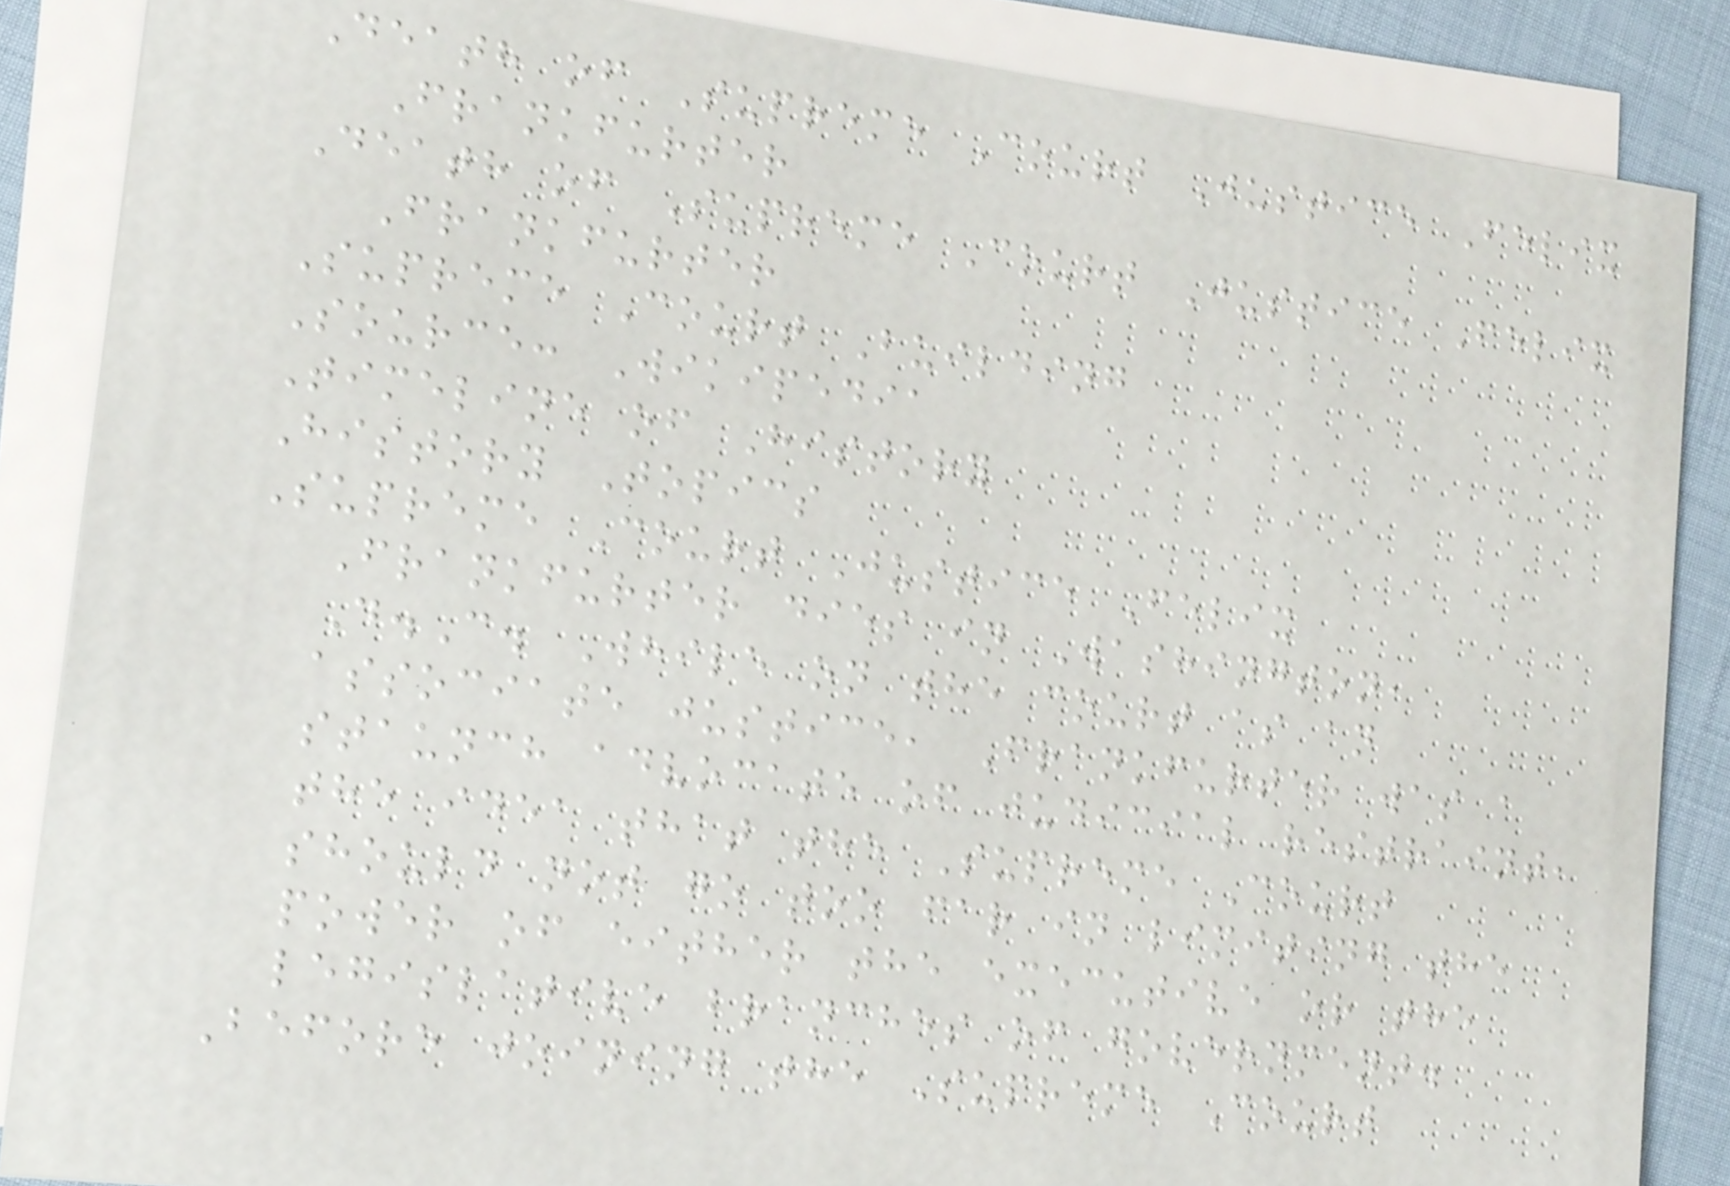Death of Supreme Court Justice Felix
Frankfurter
Death of Supreme Court Justice Felix
Frankfurter
Supreme Court Building
Source: Wikipedia
Timeline of History
History Topics
Supreme Court Justice Felix
Frankfurter dies in Washington,
D.C. While on the court as an
associate justice, Frankfurter was a
staunch advocate of judicial restraint,
the idea that the Supreme Court
should not go too far in limiting the
power of either the executive or the
legislative branches of government.
Before joining the Supreme Court
